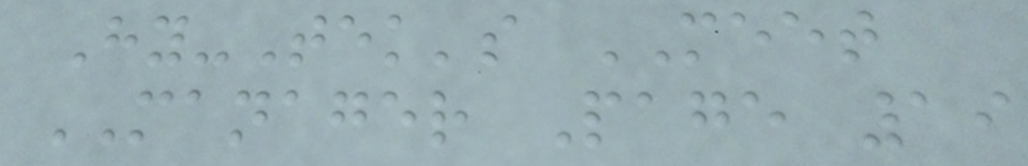Hy-Tek's MEET
MANAGER Page 19
